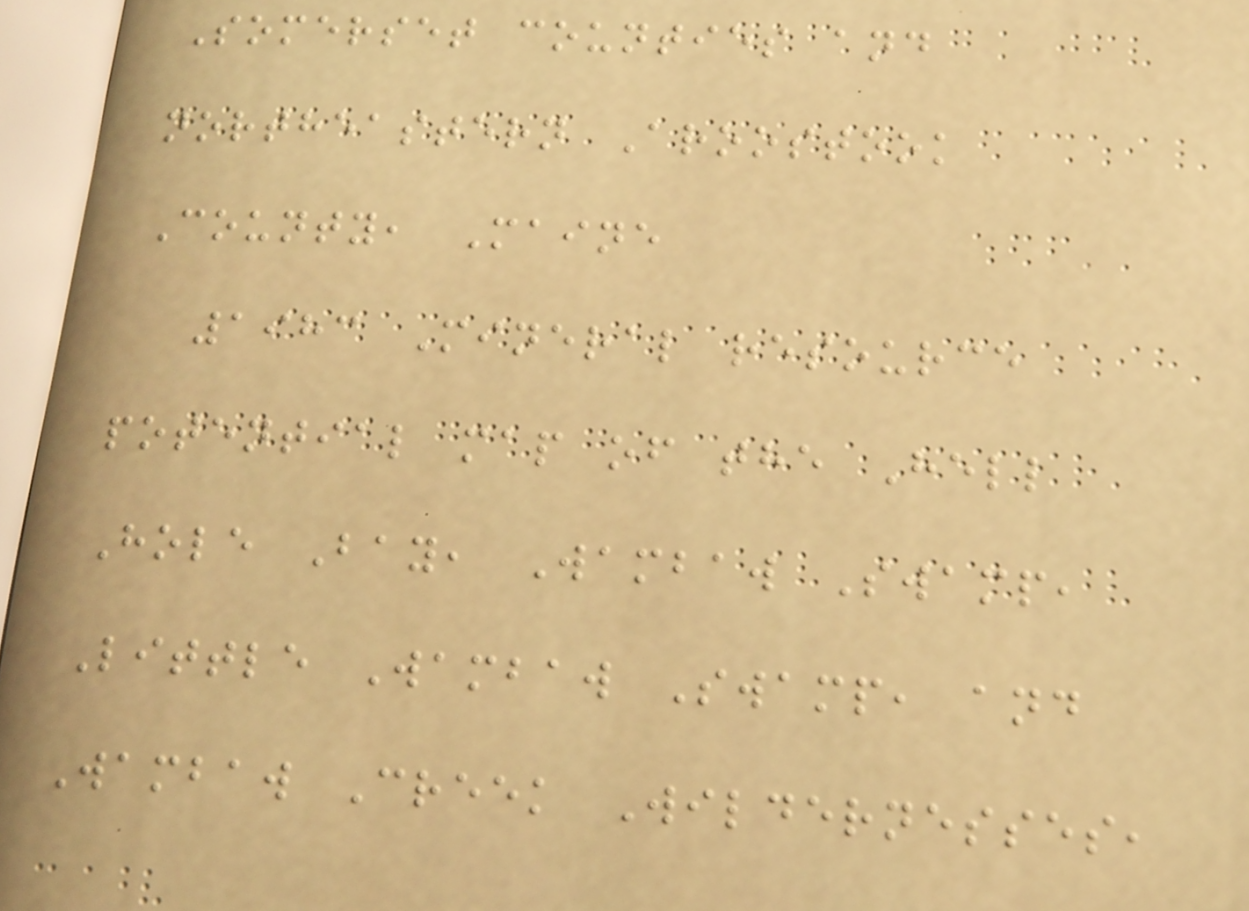Somerset counties and
northeastern Aroostook
County, Maine
1983 Mineral resource
potential map of the Hell
Hole Bay, Wambaw Swamp,
Little Wambaw Swamp, and
Wambaw Creek Wildernesses,
